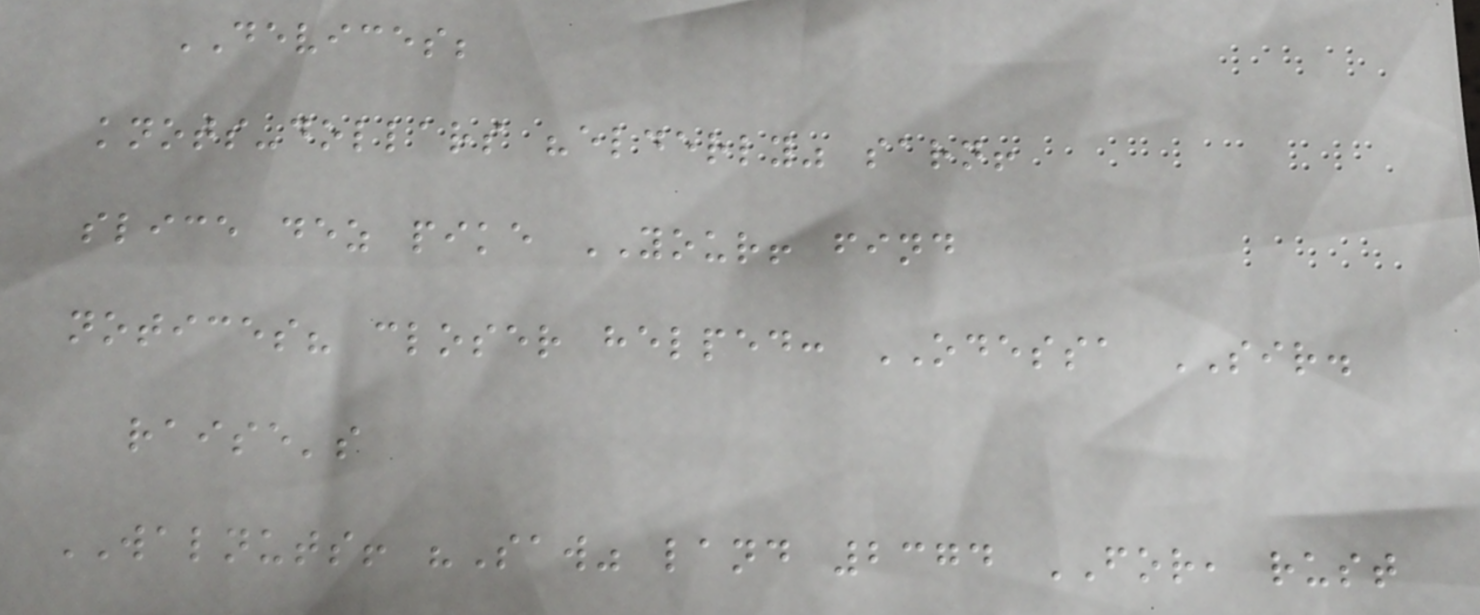DEVICES;
knots-dollars "elderly" sarn!
slice dez pike YOUR! find
notices? closer helped: ODESSA SIR.
raise's
WALNUTS! "Saw" land 2374 FOR, rust
